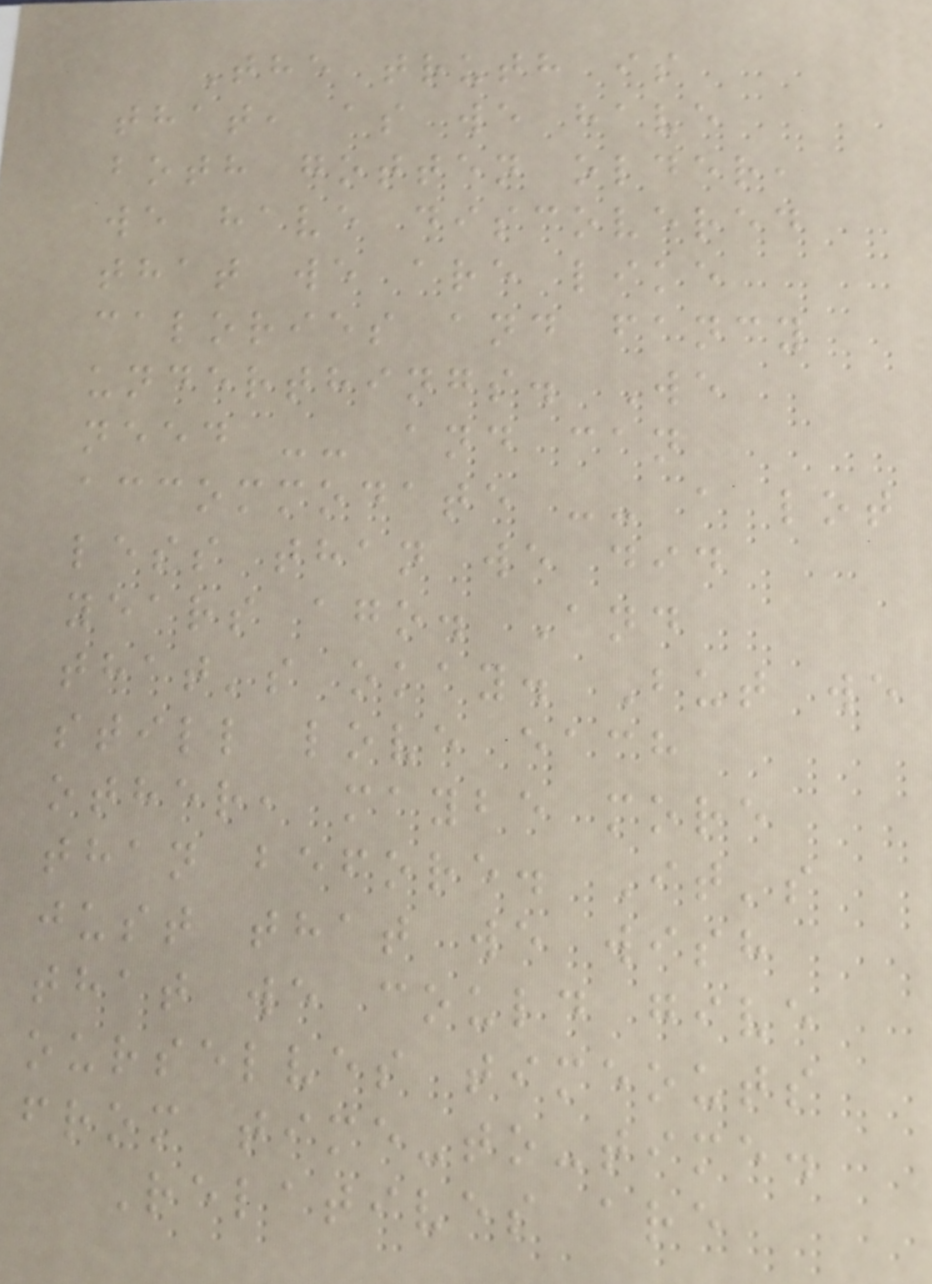The truth is
that, as we have
both gotten older,
we have discovered
that we are like
calories and fancy
underthings. We
need -- and can
accommodate -- a lot
less than we did
years ago. And
that's okay. But we
still love each
other, maybe more
than before. It's
just that we wish
that we could give
ourselves timeouts
from time-to-time.
Relatives are
